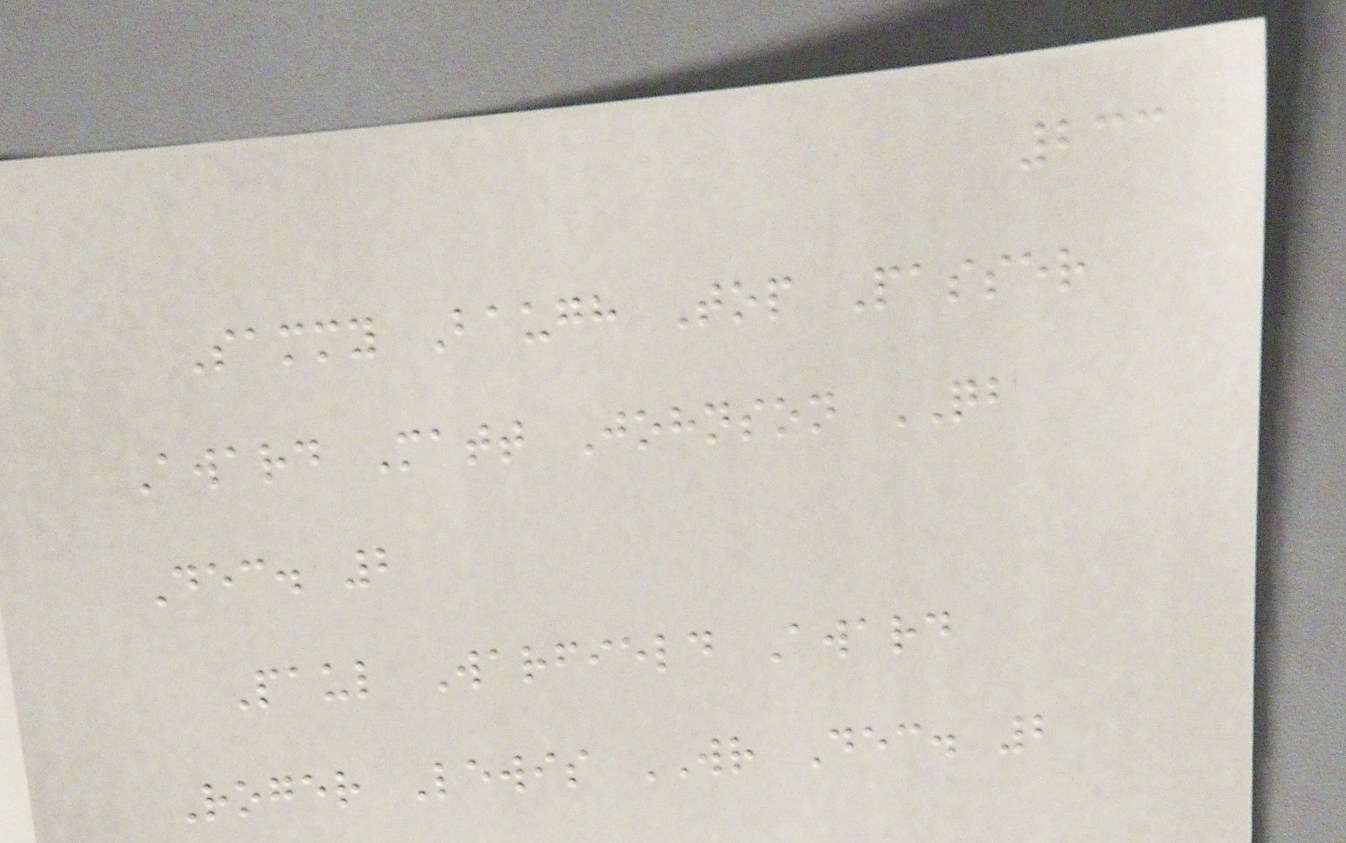233
Sammy Baugh Top Passer
Award Matt Johnson QB
Dec. 2
Paul Warfield Award
Roger Lewis WR Dec. 2
